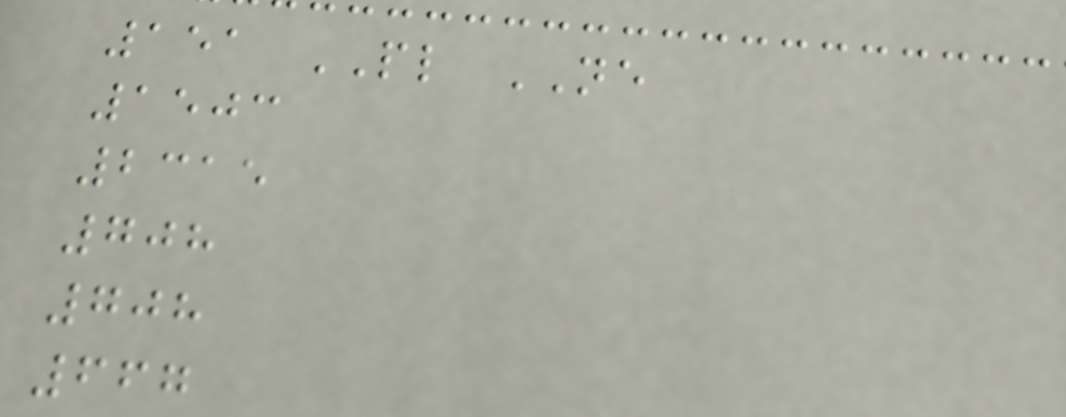151 PL NE
1503
2315
708
708
667
